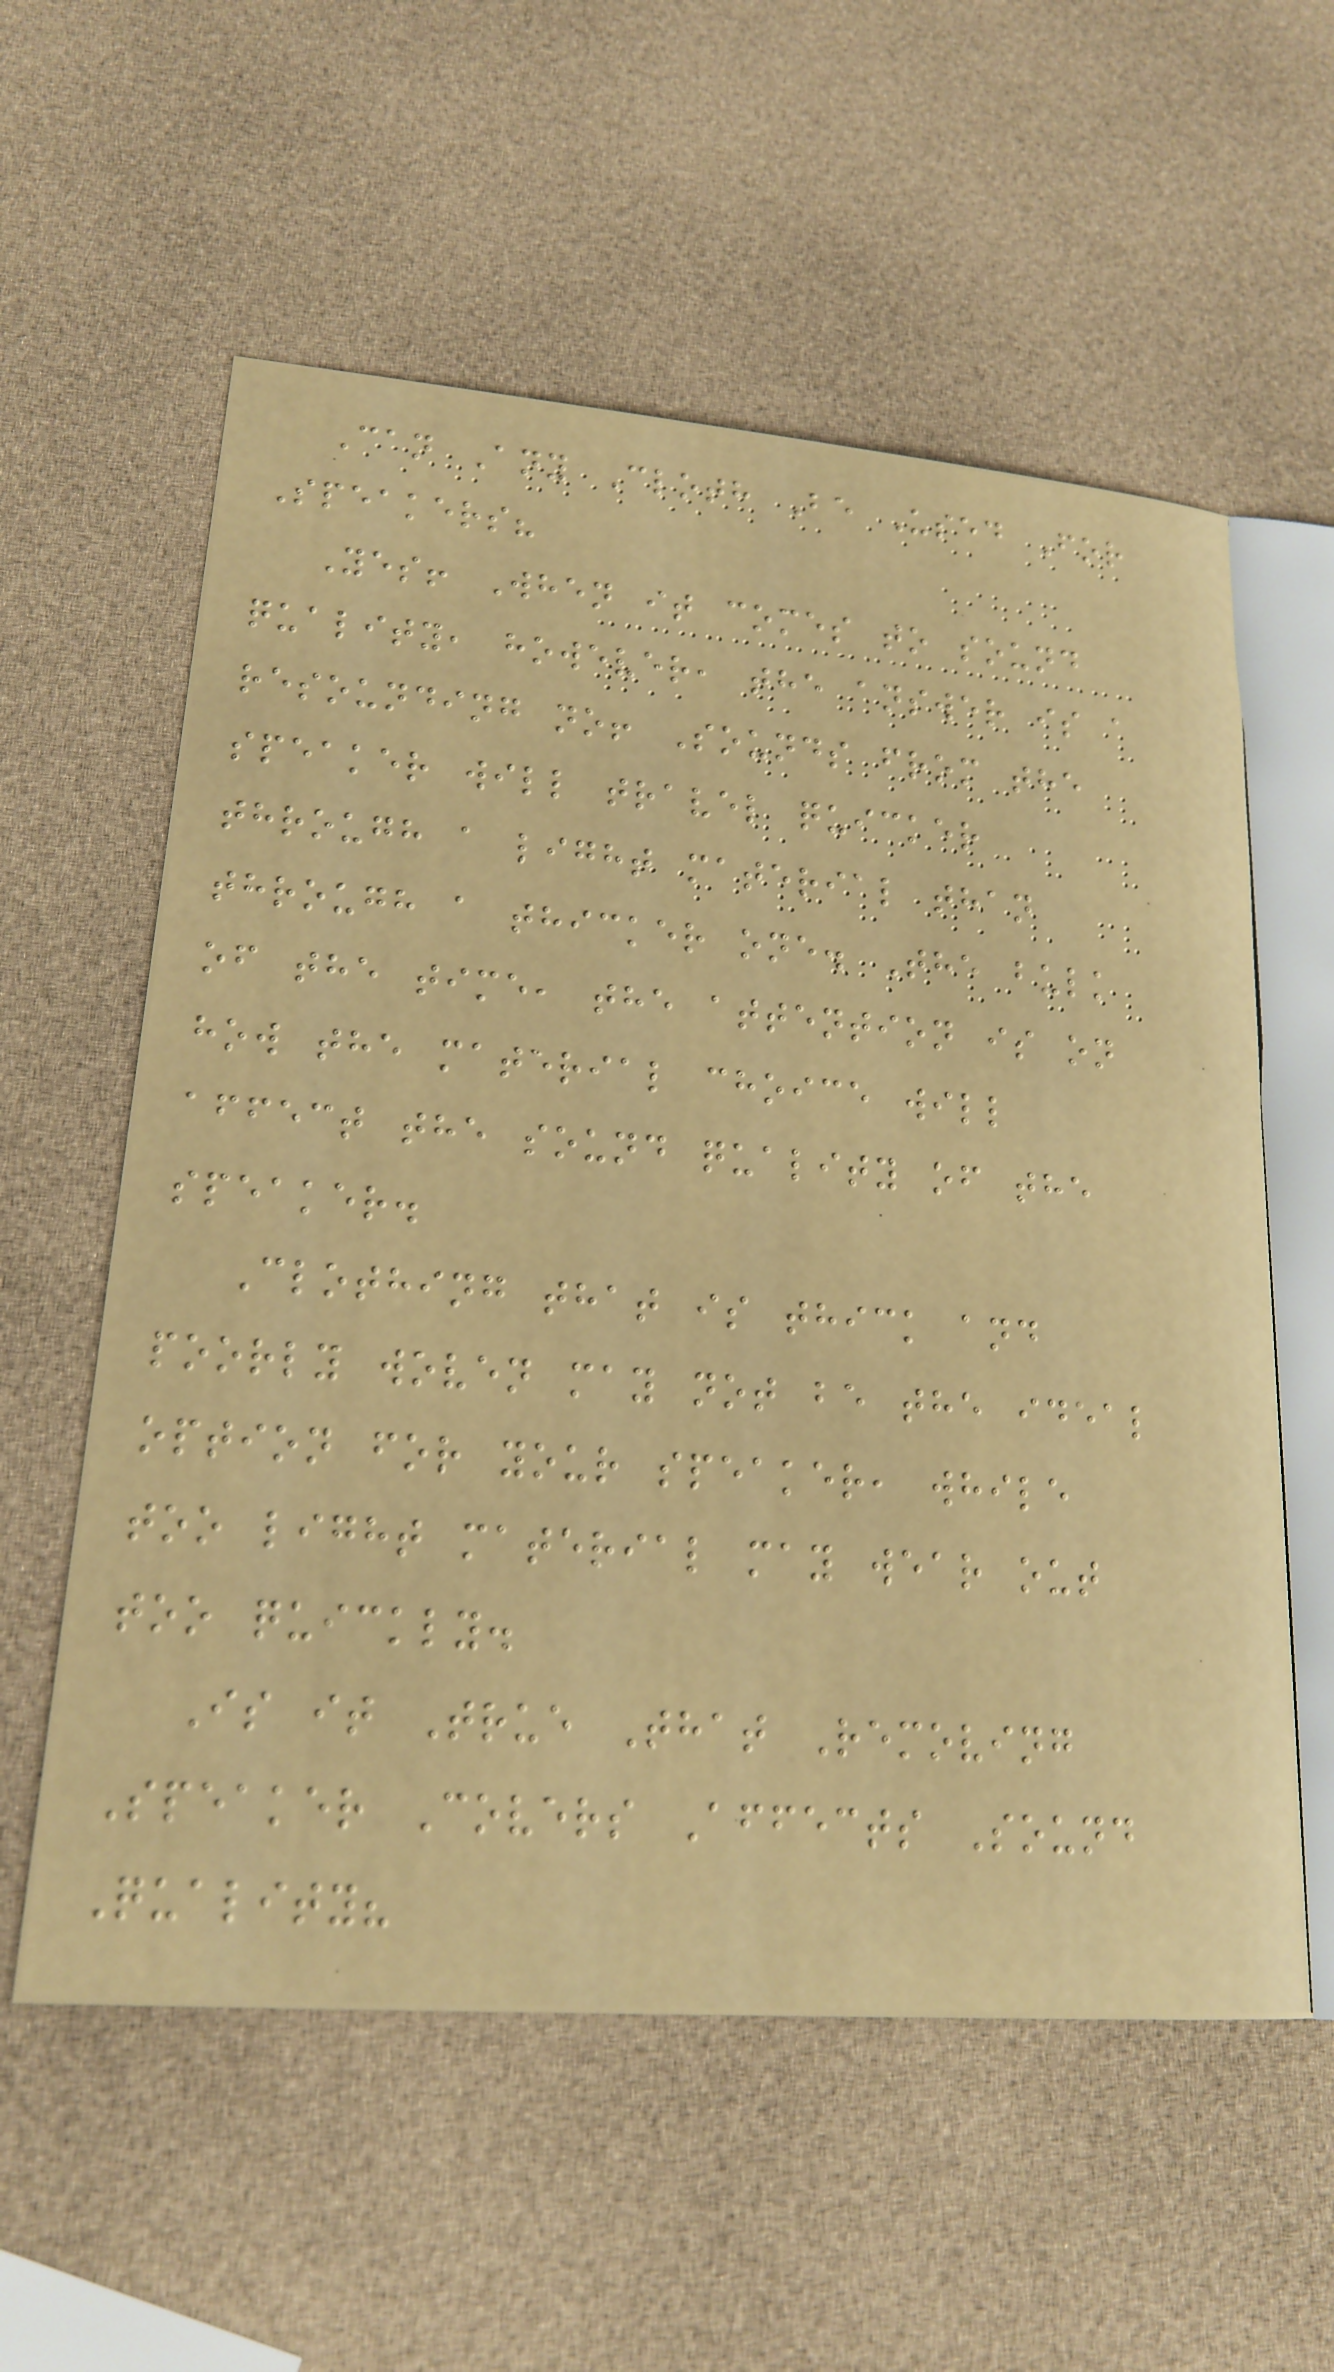Can Any Cloth Be Used For
Speakers?
Yes! When it comes to sound
quality, however, the answer is a
resounding no! Sounds from the
speaker will travel quicker
through a light material than
through a thicker one. The bulk
of the time, the attention is on
how the material choice will
affect the sound quality of the
speaker.
Clothing that is thick and
poorly woven may not be the ideal
option for your speaker, while
too light material may wear out
too quickly.
Is it True That Removing
Speaker Covers Affects Sound
Quality?
